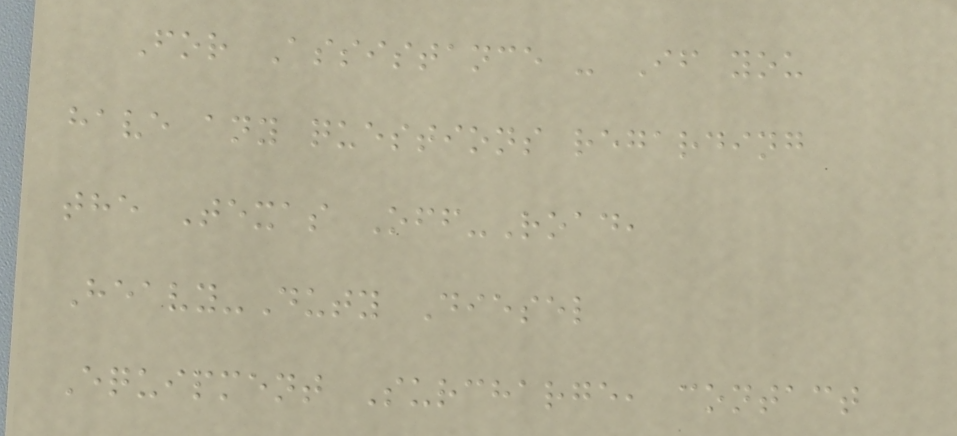For Assistance - If you
have any questions regarding
the Texas Off-Road,
Heavy-Duty Diesel
Equipment Surcharge, contact
